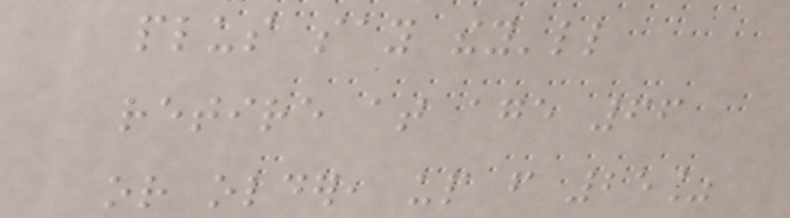plus say they'll
retire at age 66
or older, up from 25%
